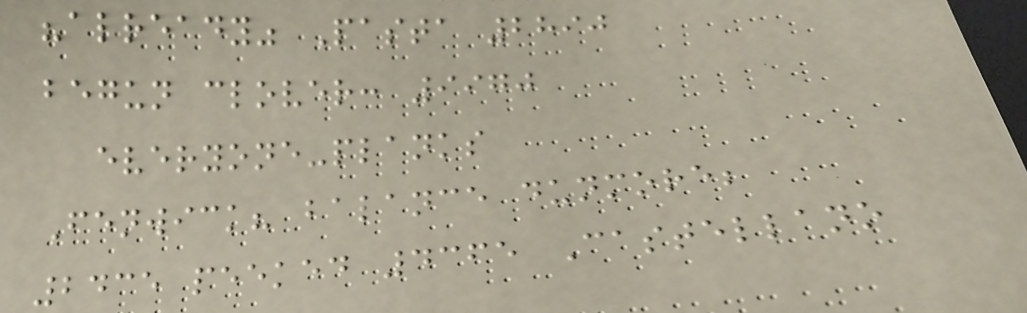"already" Pasta 2890
begun clover: 9970
everyone-planks
Fenwick? balance dunmore;
2435 peeked 4365 Castellano
